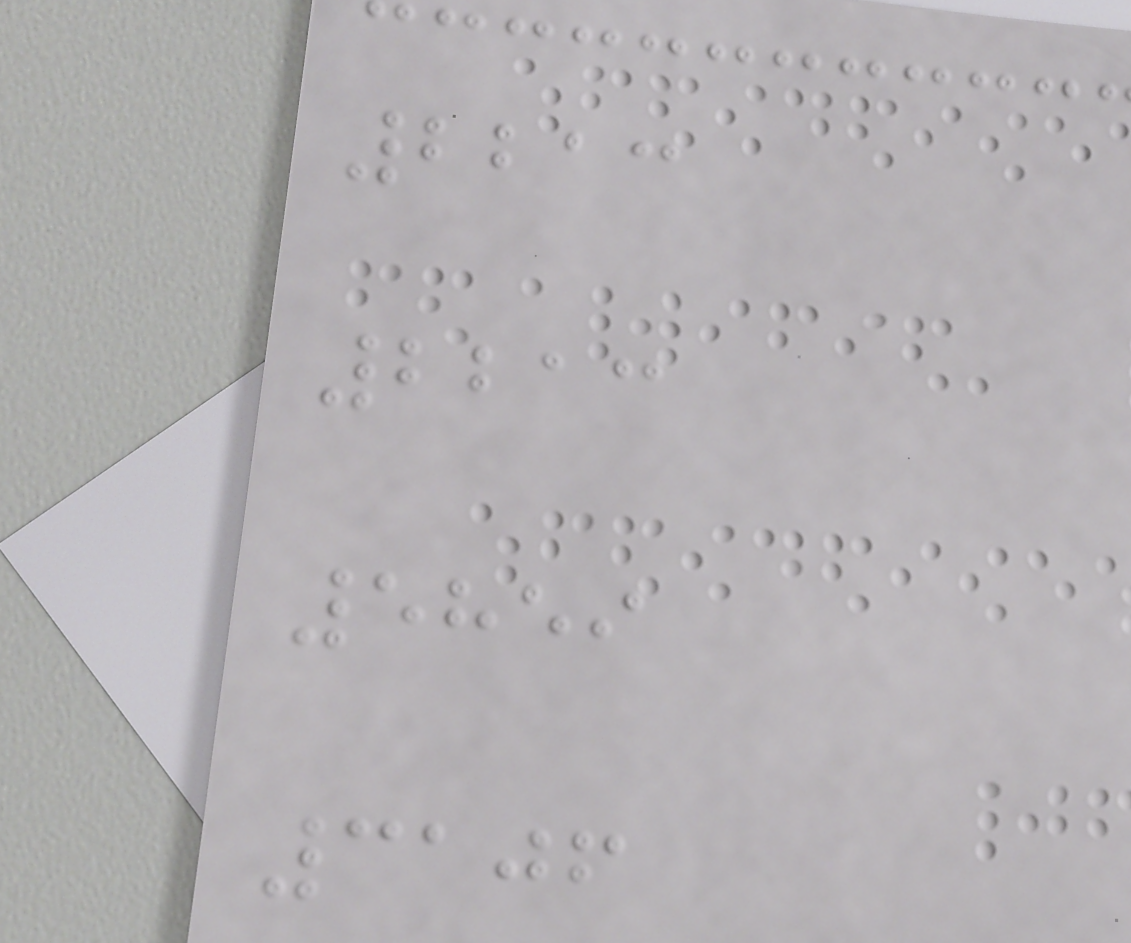2213
2213
5859
3106
